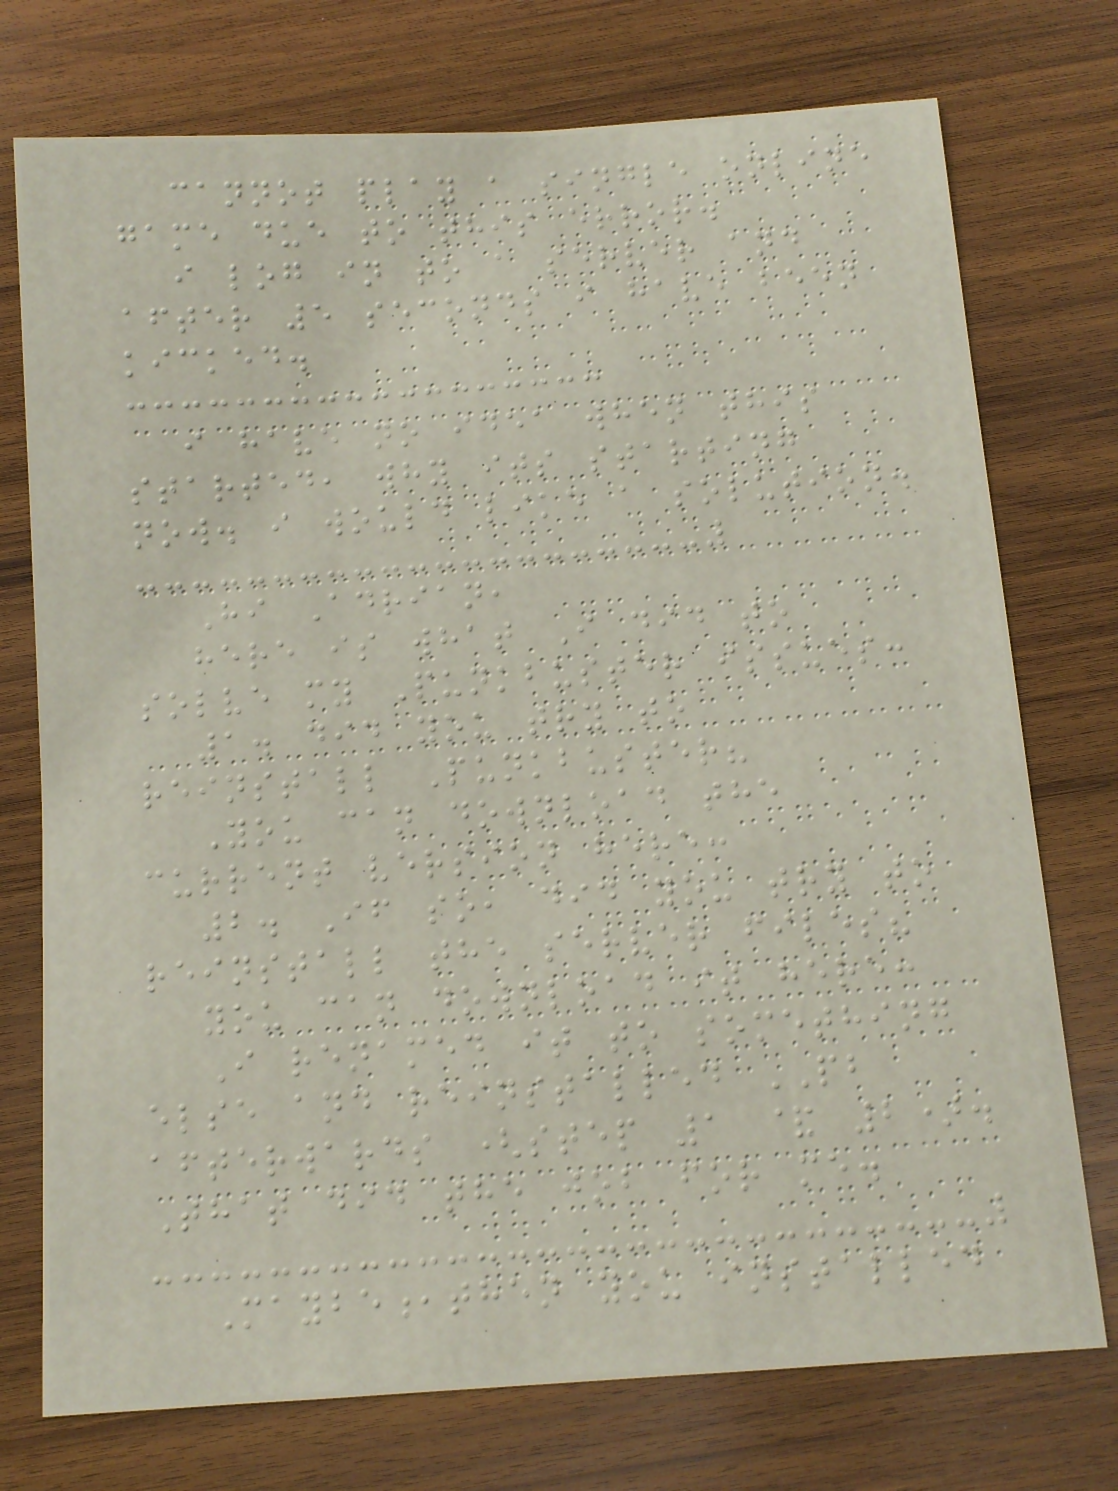cannot play a single online
game due to this error.
i log in to a server and
after 5 seconds i have been
kicked.
i have no idea when this
started, why its starting
now. i would like a solution.
Hi Adrian,
here is what I did to
solve my Punkbuster issues:
1. did you try to
reinstall Punkbuster?
You can download the
current version here:
2. If so, did you try to
reinstall the server files?
you can download it here:
I renamed it to something
else and reinstalled PB
afterwards (step 1 & 2).
That did the job for me.
Maybe,then you installed
